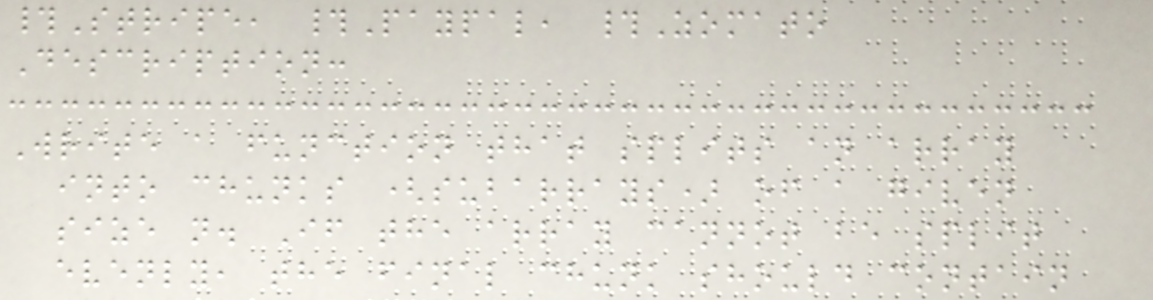#Stripe, #Paypal, #Zomato
Description:
Write a function that splits an array
into chunks (subarrays) of a given
size n. If the array cannot be split
evenly, the final chunk should contain
